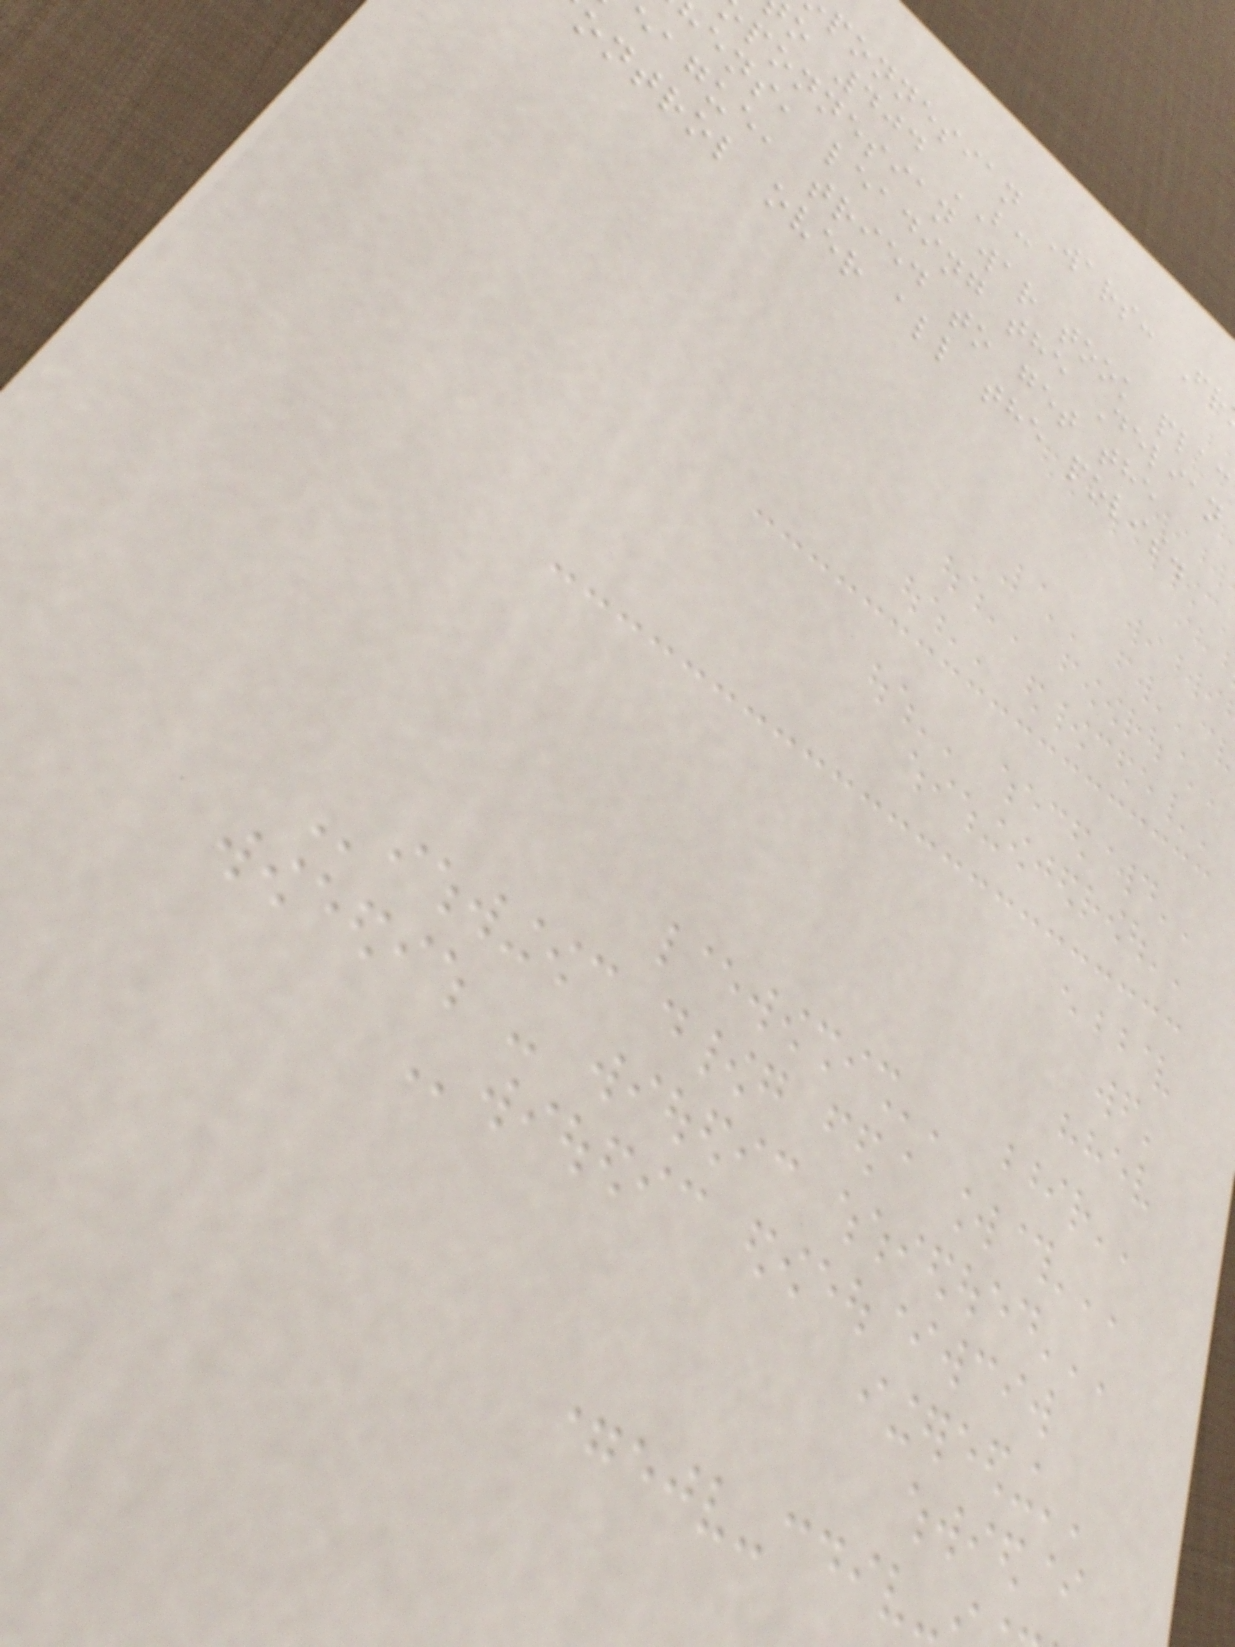ponnesian Wars: Fr
o 404 BC
ponnesian war took plac
ens, leading the Delian
eague, tried to get the
ontrol over all the polis.
